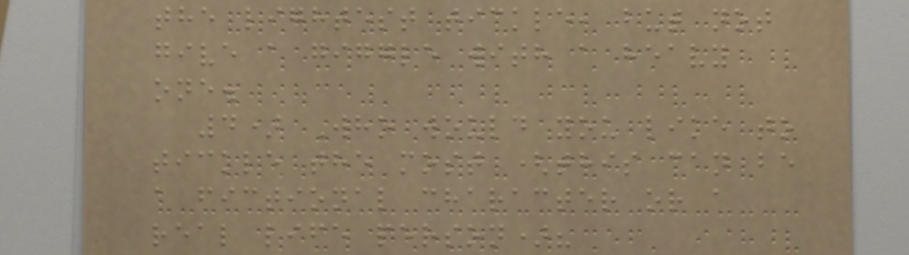the lightest tickle, but not
give a giggle with a heavy
one.
4) Who would you like to
tickle the most (this can be
a fictional character or a
real life person)?
